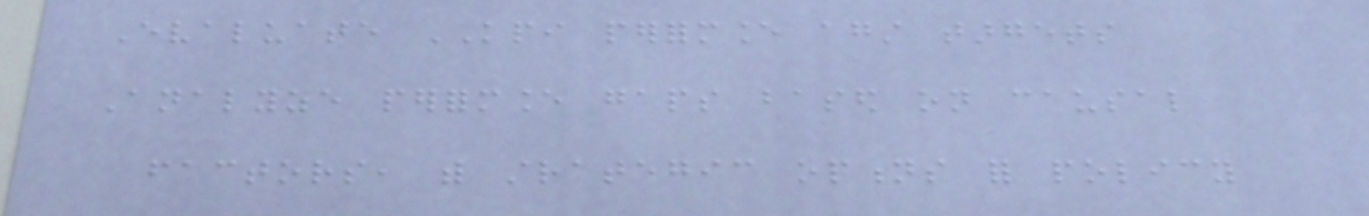Evaluate KPI performance against targets
Analyze performance gaps based on causal
factors, with strategic options for policy
